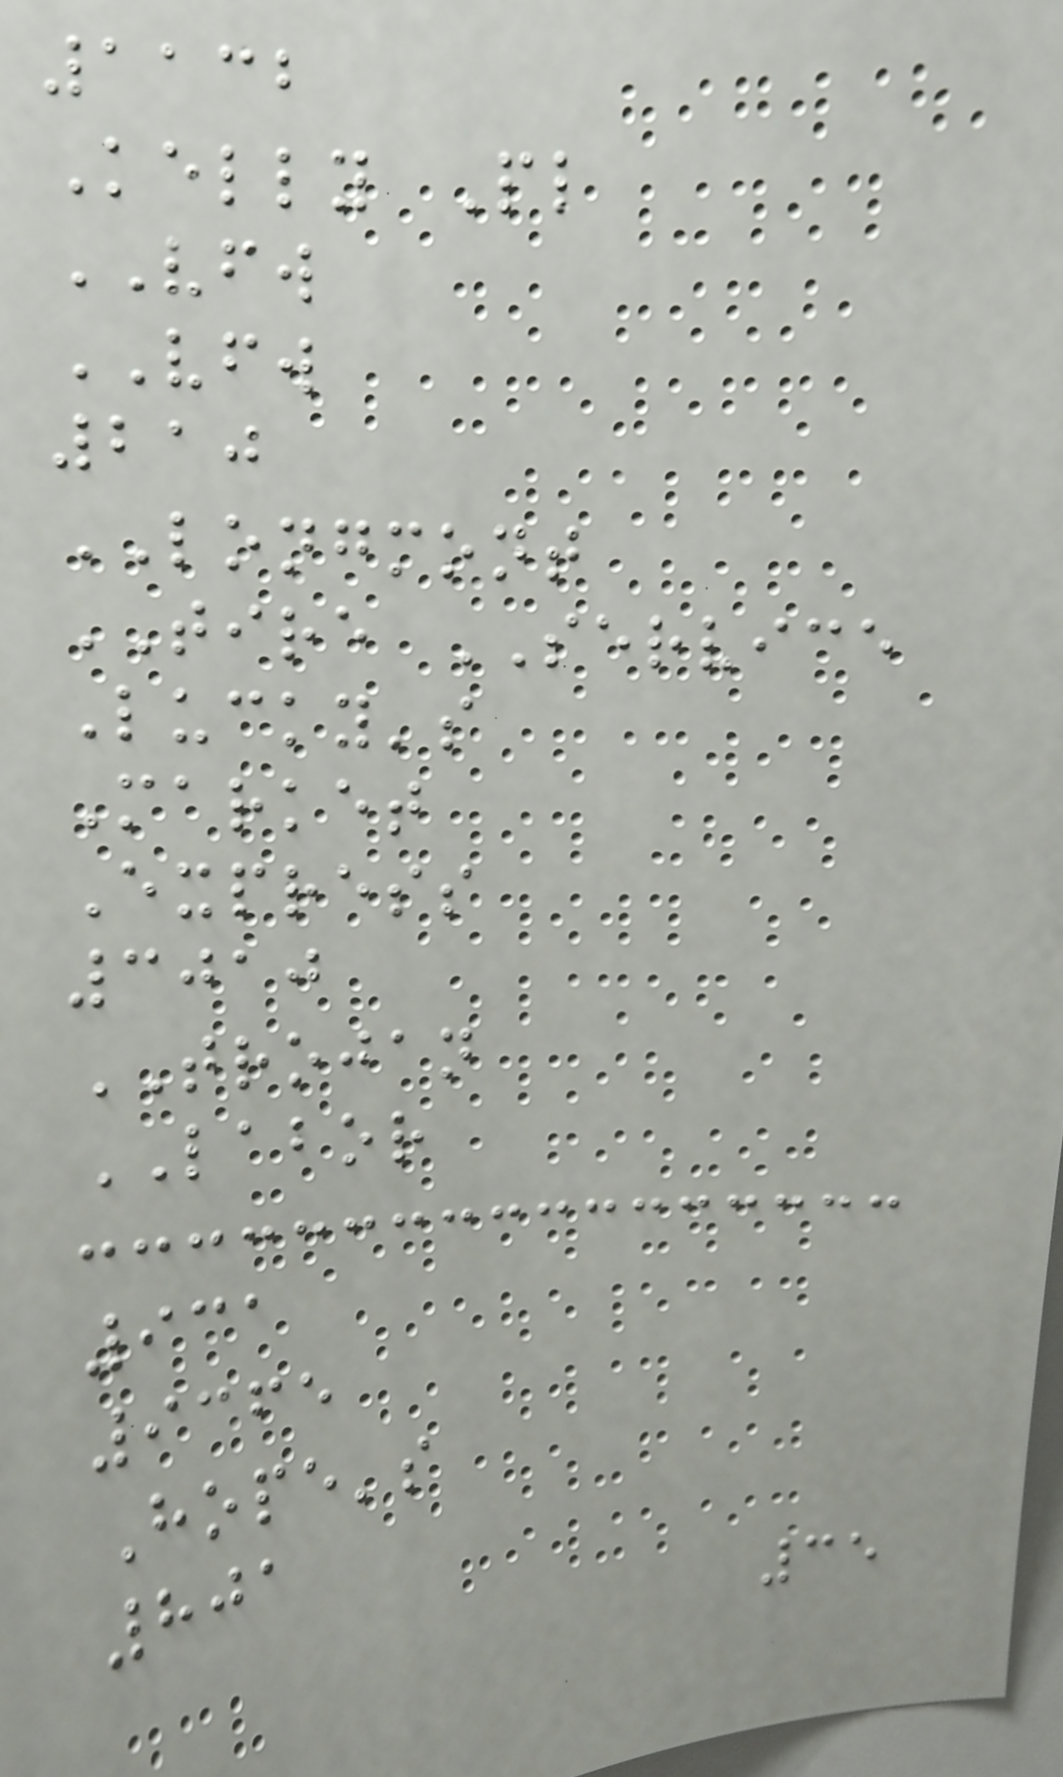1132
Kelly Pl
VFW
VFW
210
LONGMONT
TIRE SERVICE
Lucky's
Market
Express
3010
TROJAN
LABOR
931
9365
Hope's
801
35
